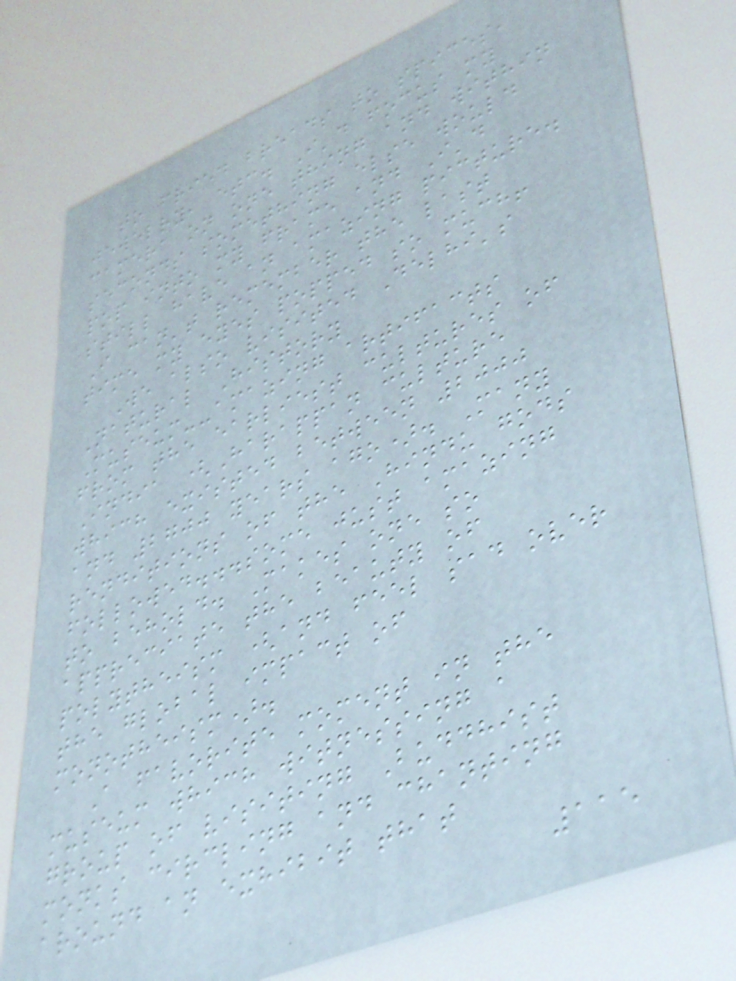to fried breads to spices,
jewelry, etc. I'd focus my
camera on one thing and within
seconds something else would
pop into my frame and I'd
still have an amazing picture.
I can't remember the last
time my eyes popped so much!
We also visited Delhi's
Natural History
Museum--amazing artifacts
from the earliest cultures of
India (Harappan culture
which existed between 2000
and 2700 years ago). Many
renditions of the Hindu gods
followed...some just amazing
to behold. Makes one so
appreciate the beauty of
polytheism (and feel sad over
the global impact of
monotheism).
A favorite moment in the
museum which witnessing a
group of visiting Buddhist
monks circling and chanting
around an exhibit that
115
